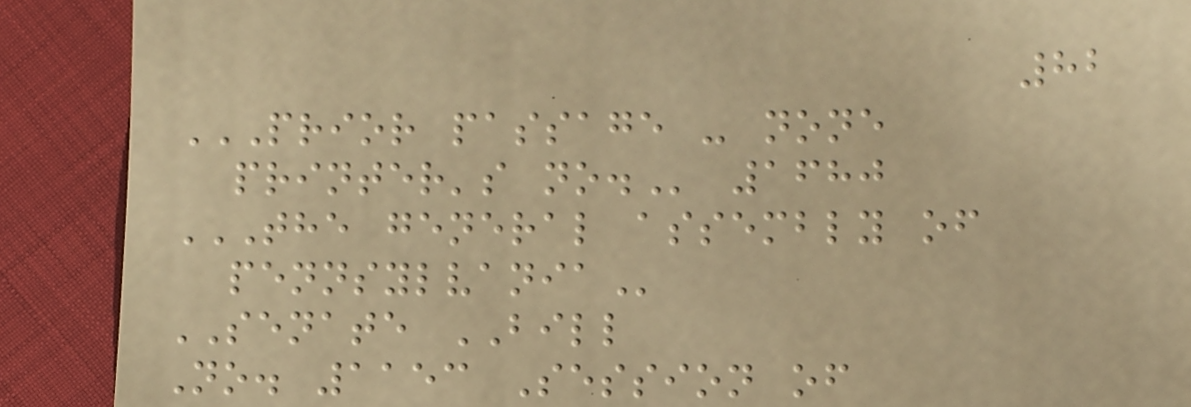82
PRIOR PASSAGE - NONE
PRINTER'S NO. 1680
THE GENERAL ASSEMBLY OF
PENNSYLVANIA
SENATE BILL
No. 1153 Session of
